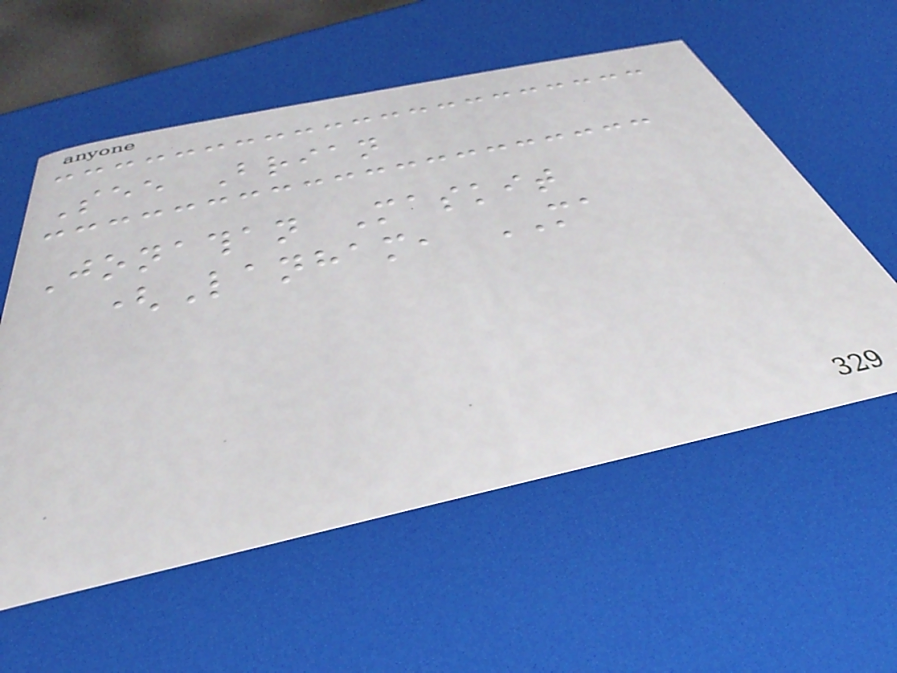See Brian
Jonathan Maskit
(Lanham, MA
